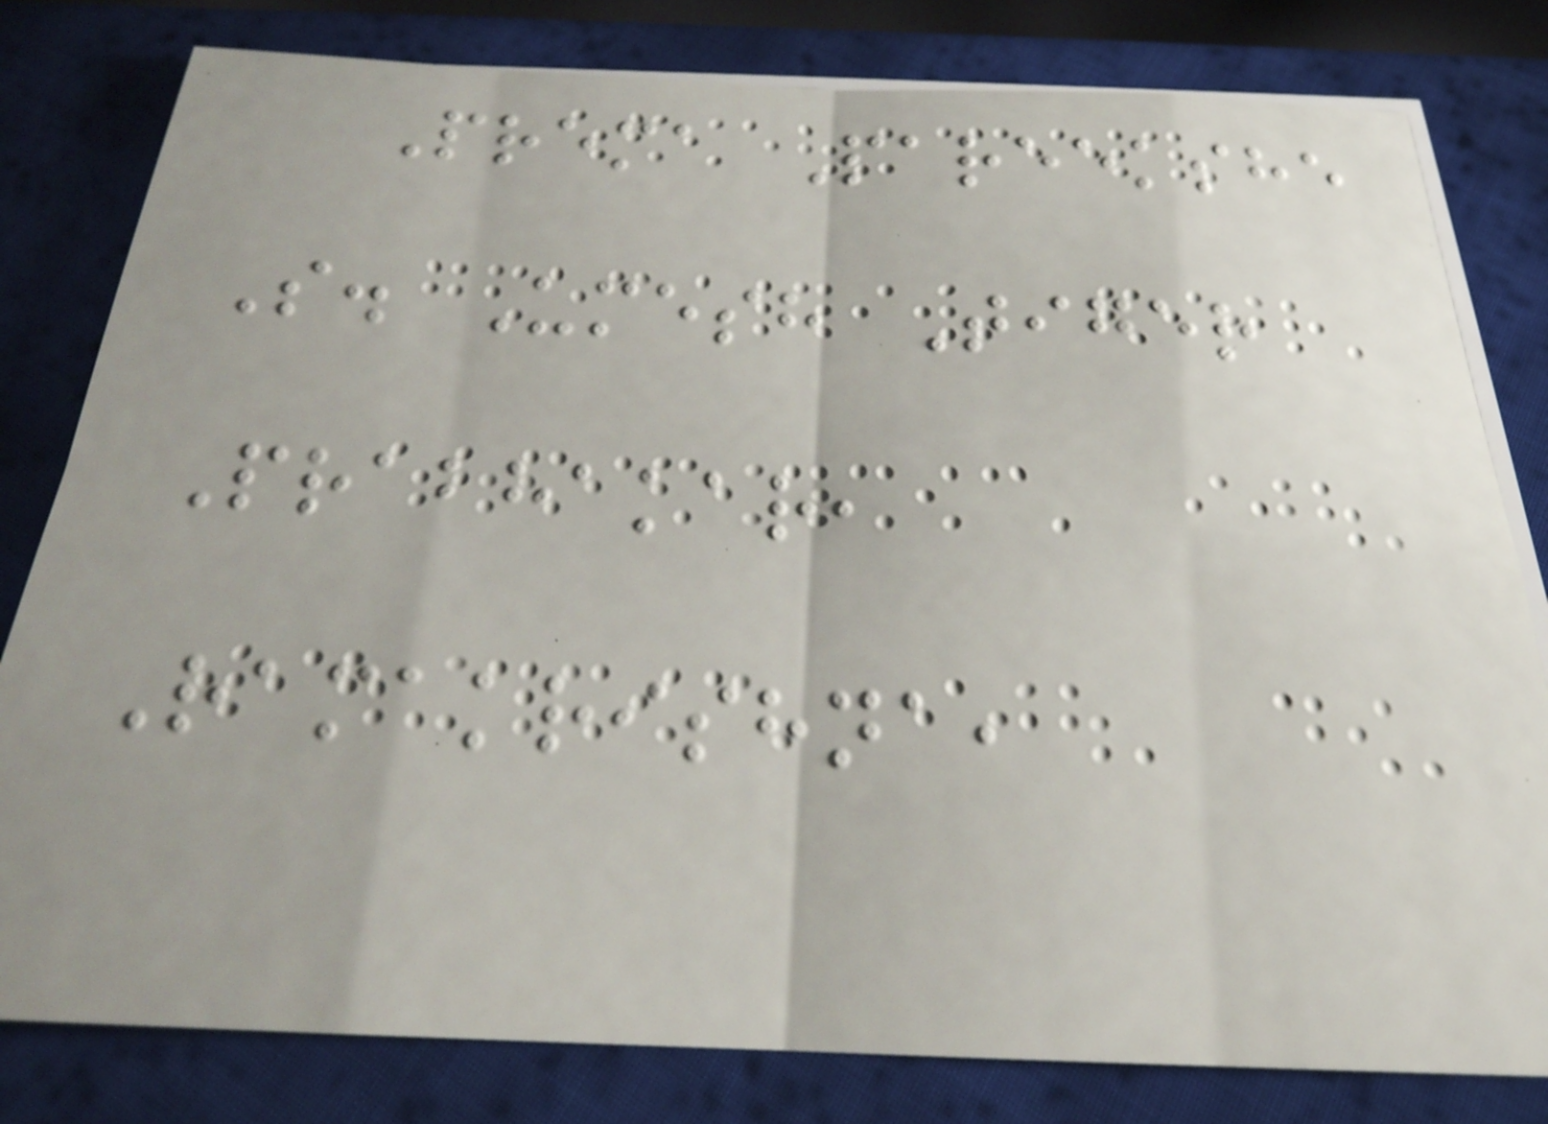Prema Pareekshe
S. Umesh Tiger
Prabhakar,
Ramakrishna,
